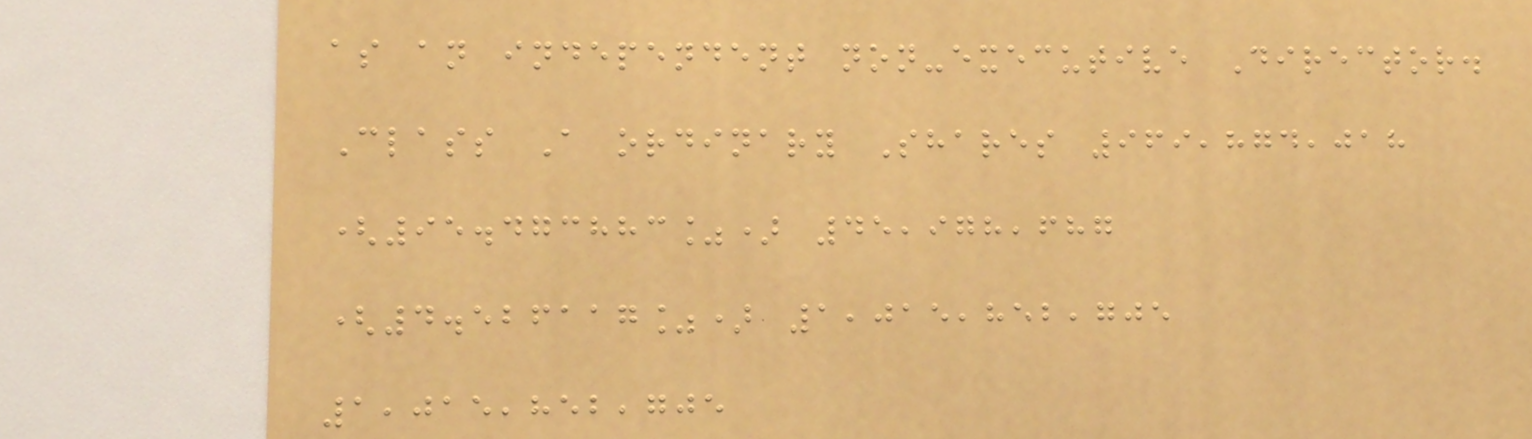as an independent non-executive Director.
Class A ordinary Shares 969,874,018
(95.473883%) 45,978,687
(4.526117%) 1,015,852,705
1,015,852,705
